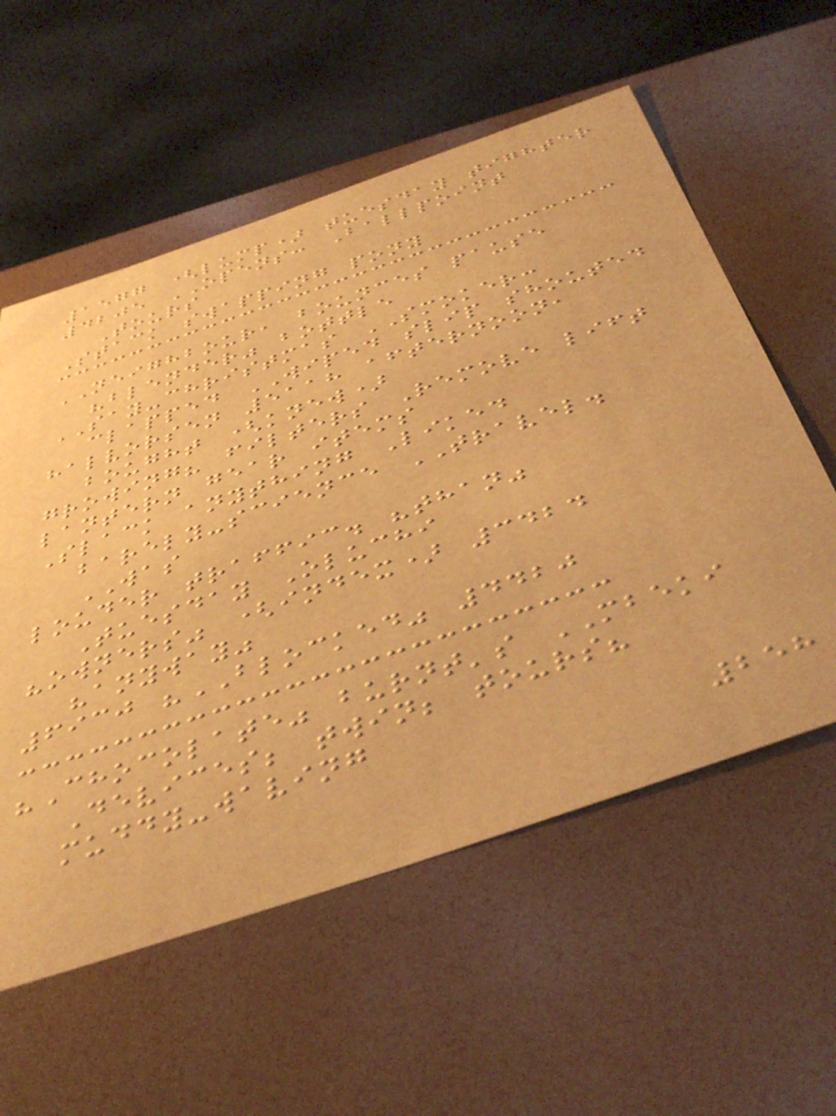1577 (lump) tuesday tighter
4205 OPENS: Ballpoint
Tours
Stack swapping pony
NEIGHBOUR, bounces pause
"blender" bottle
SAY-christmas SMOKER:
clapped WIPED slip shouted
halvorsen 5118 afternoon,
bought (knew)
growing? filters Remove lift
lantern gear items
Slack anything Liked
barely-science TRAVEL.
WAS
louder traffic. "than"
Tuesday Oluchi
"owners" (index) 3424
"anyway"
6930 "BLOCKED" 4420
"Chocolate" burnt's MBEKI
Devices; twin; tours?
muddy-waving
258
